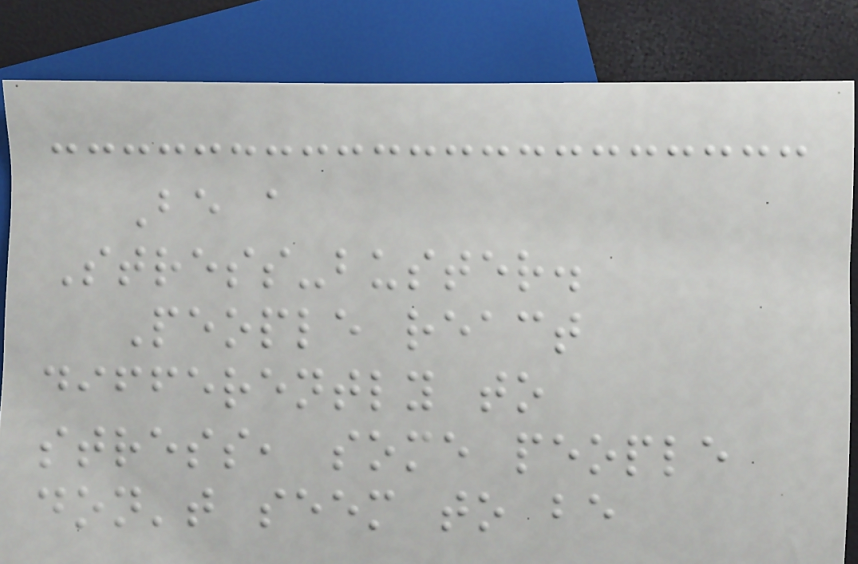Be a
Stress-buster.
People react
differently to
stress, some people
don't seem to be
